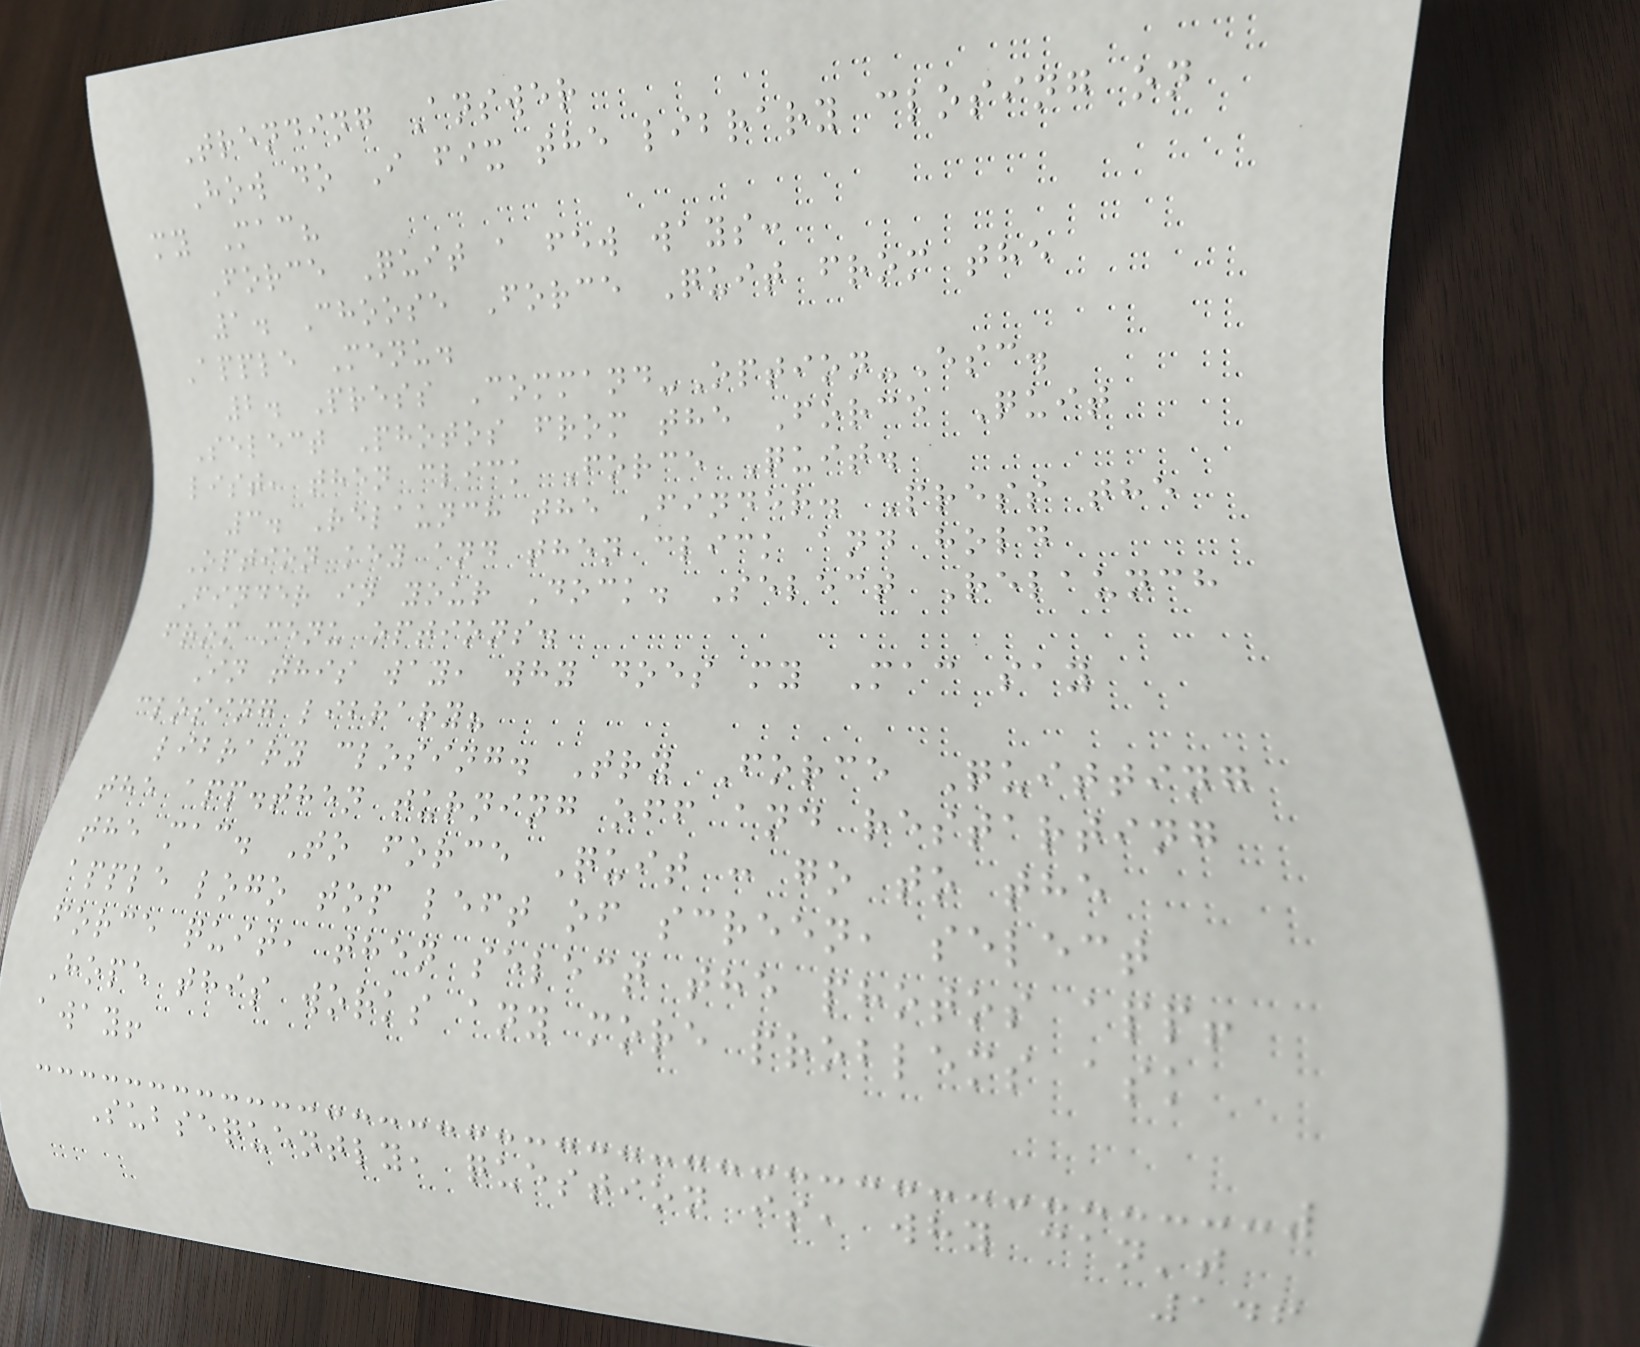Trending Answer
How do I fix the library closing on
my Mac?
Force Quit a few ways:
1. Choose Force Quit from the
Apple Menu.
2. Press Command-Option-Esc.
Select Photos from the Force Quit
list, then click Force Quit.
3. Relaunch the Finder. Press the
Option key and then click and hold
Finder in your Dock. Select Relaunch
from menu options.
In this way, why does my Mac say
closing library?
library closing. Try Force Quitting
the app.then turning off and restarting
the mac. To force Quit : go to the
apple logo top left of screen, select
force quit, then select the photos app!
Hope this works any more problems ask
away!
Subsequently, question is, why can't
146
